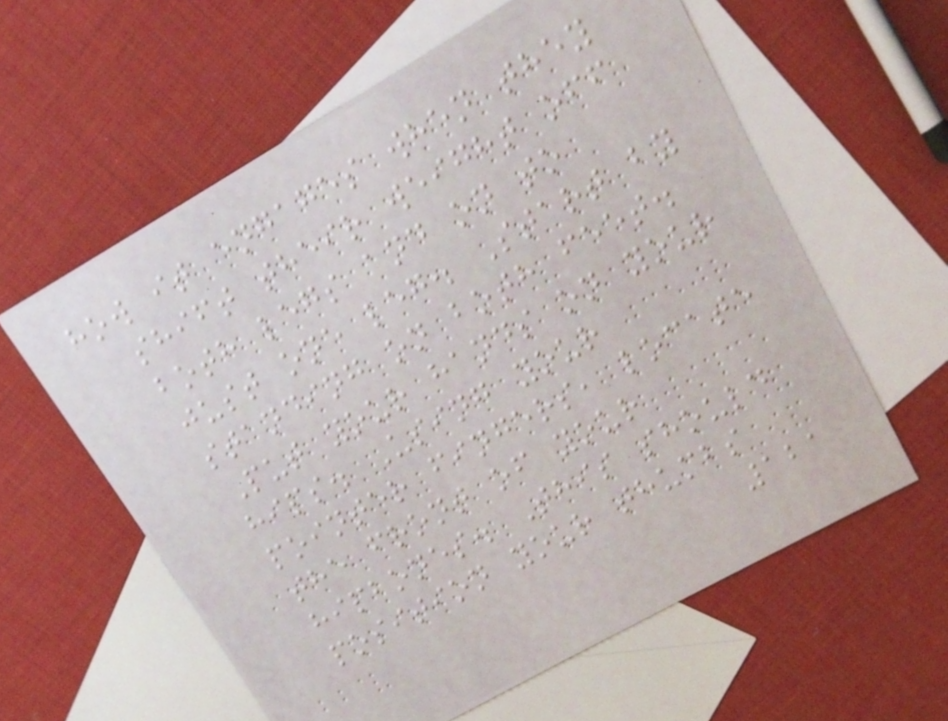how it engages when they
shift their weight off
both legs and on to
just one leg. Start by
standing on both feet.
Put your hands on your
hips. Using your
pointer fingers, locate
the front of your
hipbones. This should
position your thumbs
121
